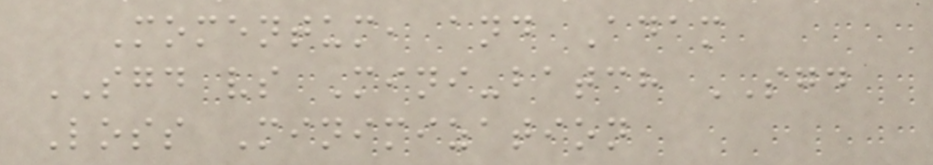Momentum, and Adam
SGD vs Mini-batch SGD
Loss Minimization
